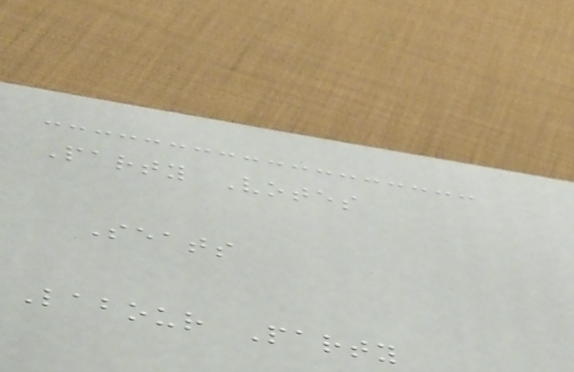Party Votes
Seats
Labour Party
